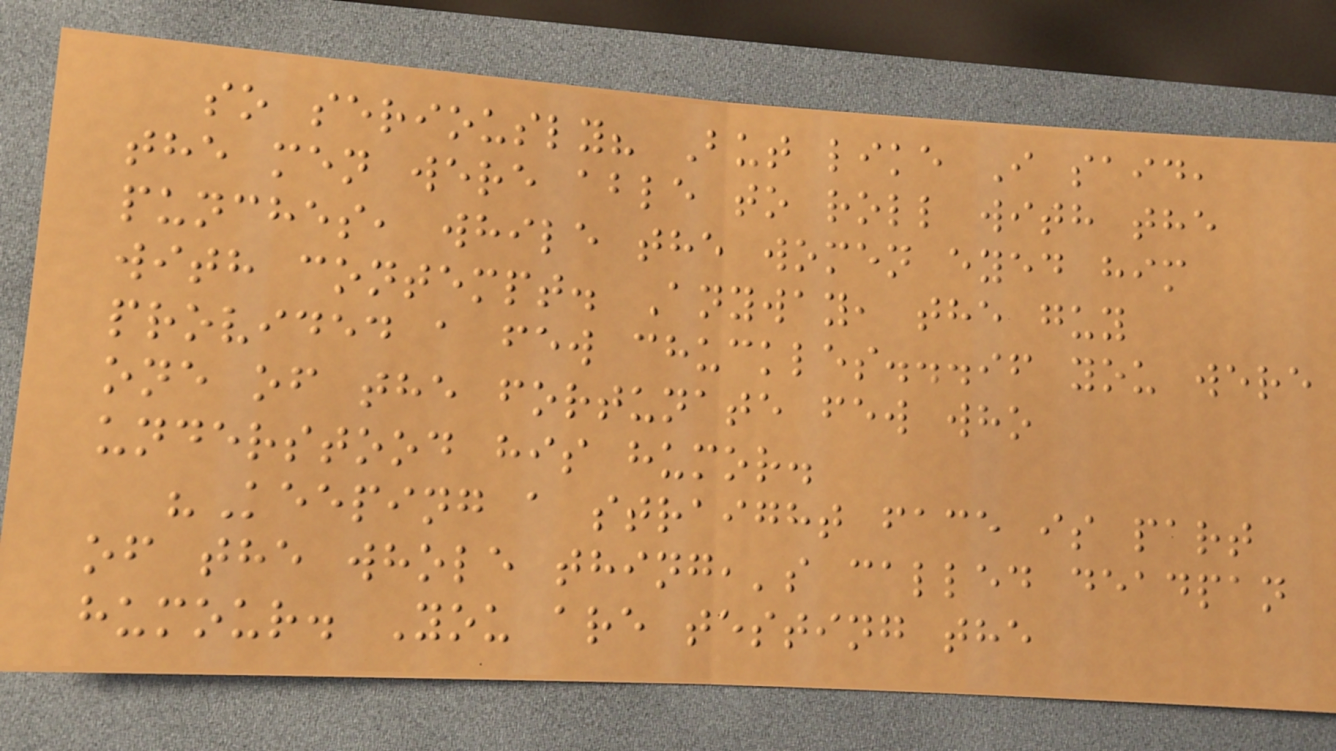so seriously? But like I said,
the men were able to roll with the
punches, while the women eyed him
with contempt. Anyway, the guy
provided a few chuckles...if you were
one of the fortunate few who
understood his humor.
"Keeping a straight face is part
of the whole thing,'s called deadpan
humour. You are testing the
